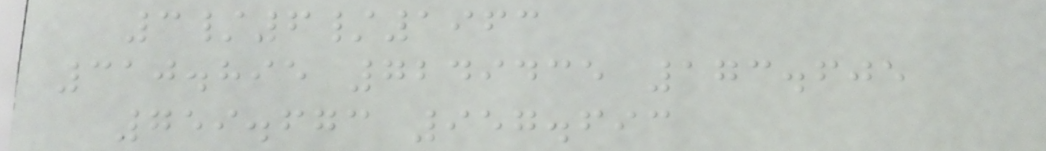3/6/1963
310.895 7249435 173.605
759.673 957.693
